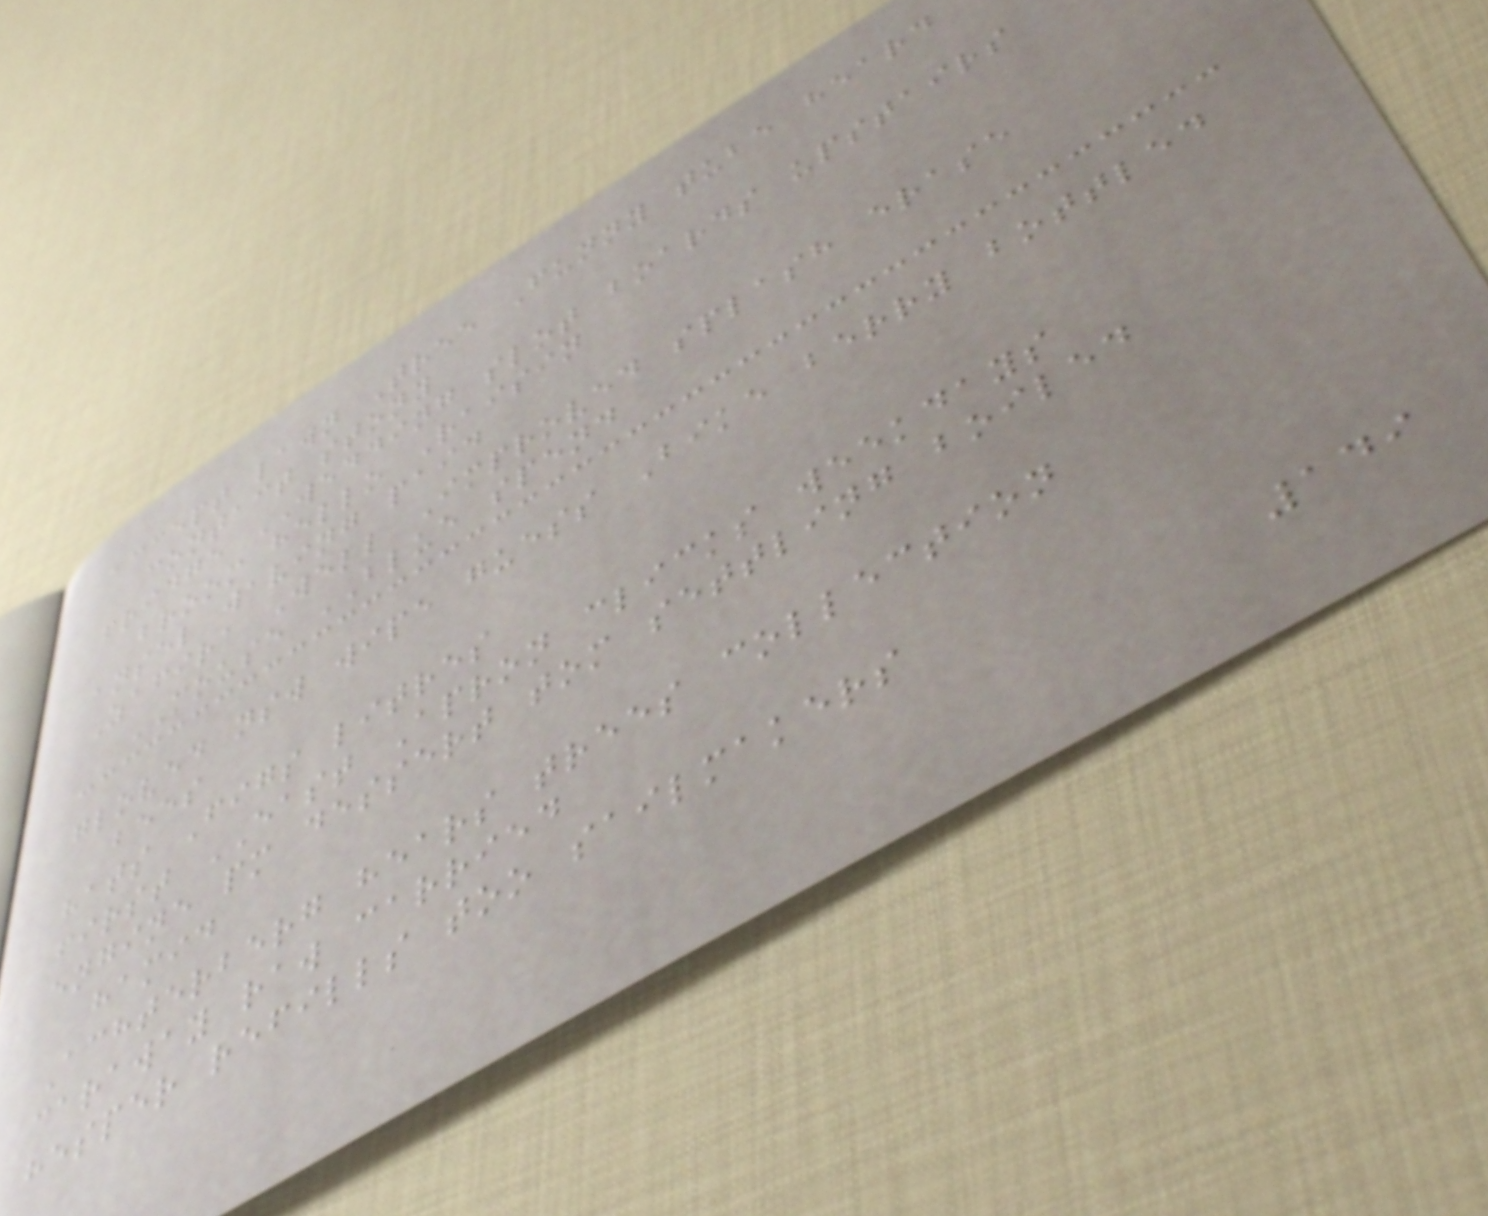accept lawn Tree Funny tube heard
contact stony
fridge WEDDING slot boards upstairs
broom hello Raisin
ansel waving paid
Zafira Well Improved splash erase
MOUSE BLUE spend
gloved nsw wipe guess Bike berry bottled
bees
hats Figs litres
first EAST Apron clicks weekdays
engine pm dessert tom settling boiled
hamid
Achterberg hears trees collection
caraway raw carried
hesper refills too sailmakers
149
